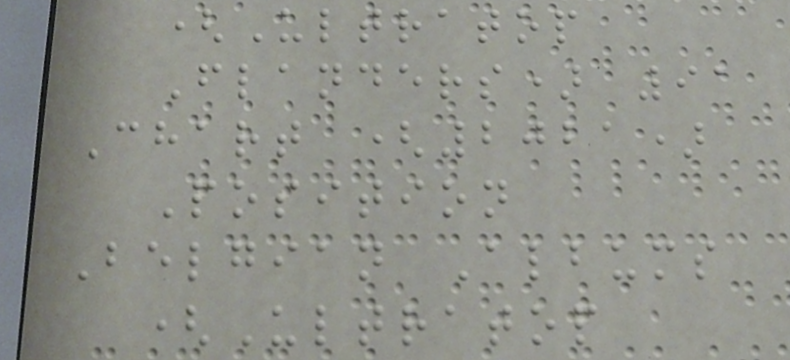(Ultratop
Flanders) 91
Chart (2021)
Position
Belgian Albums
(Ultratop
